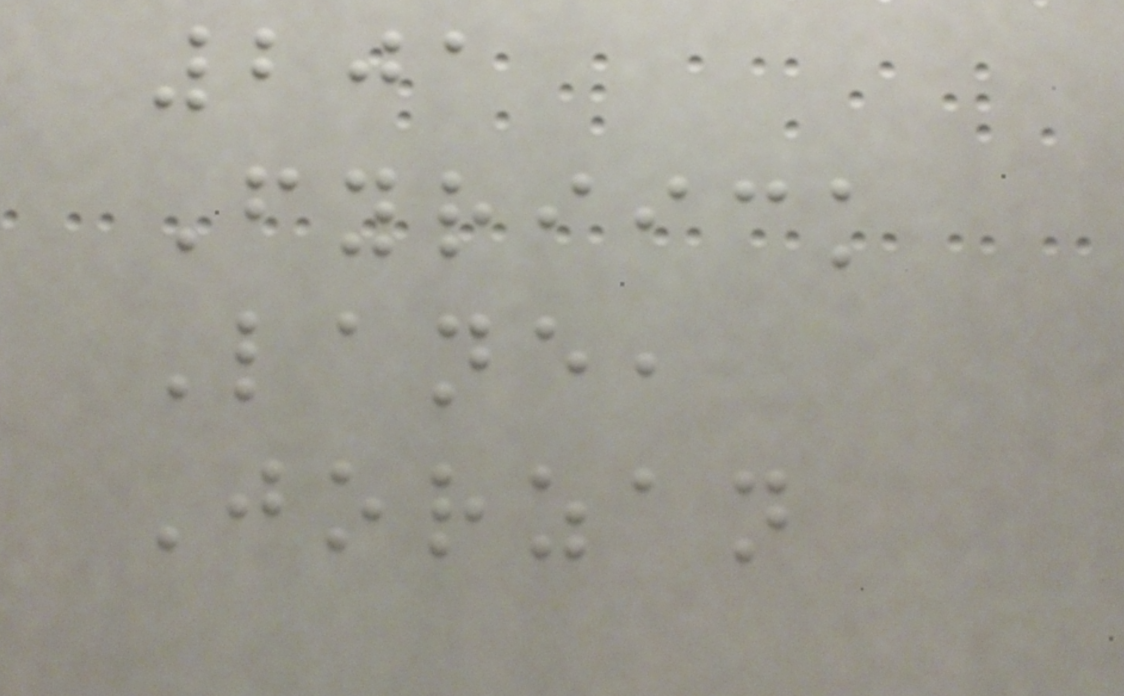201
Fyriick
Lane,
Jorzan
